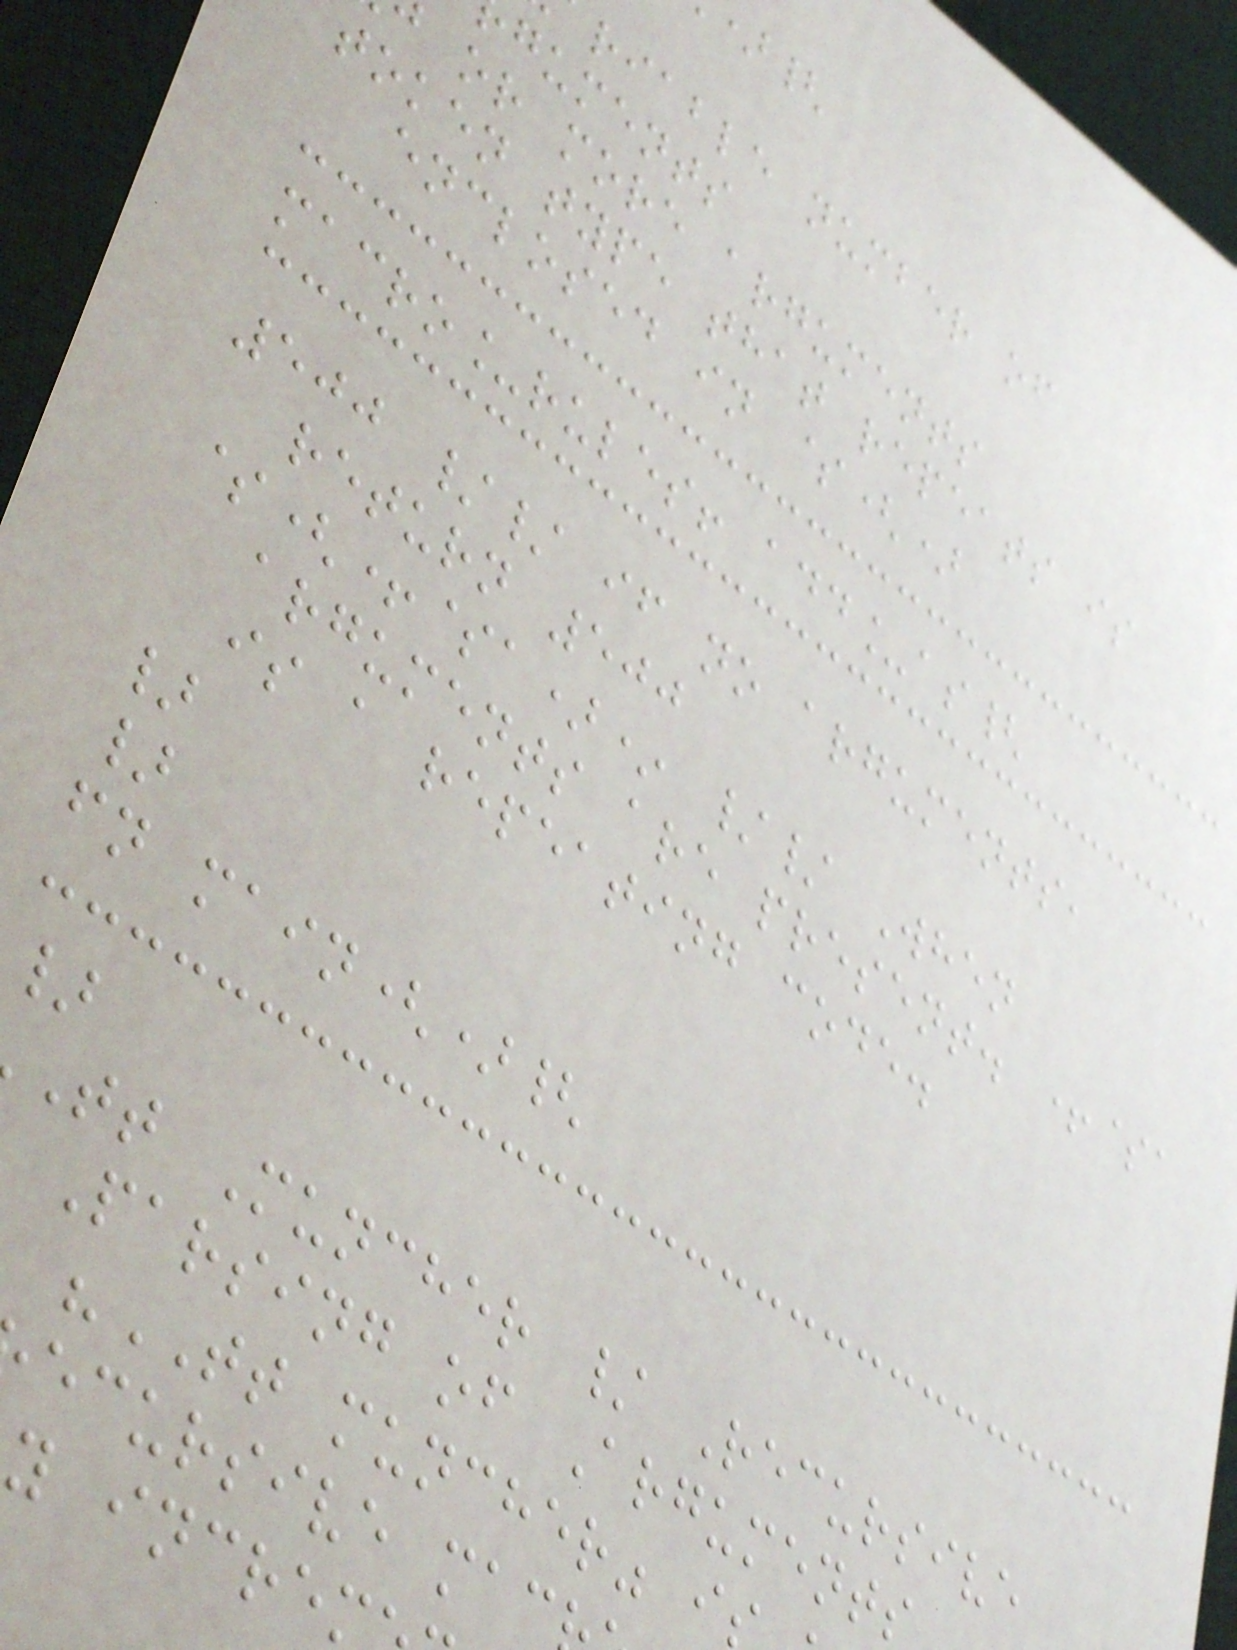riable number of
guments
or more arguments
token type that repeats is
enclosed in $()
macro_rules! add_as{
500 // if no arguments,
return 500
$(+$a)* // When
arguments are present. +$a
is a repeating code.
}
}
fn main(){
}
tt Muncher / Recursive
Parsing of Arguments
"TT muncher" i
ecursive mac
y incre
